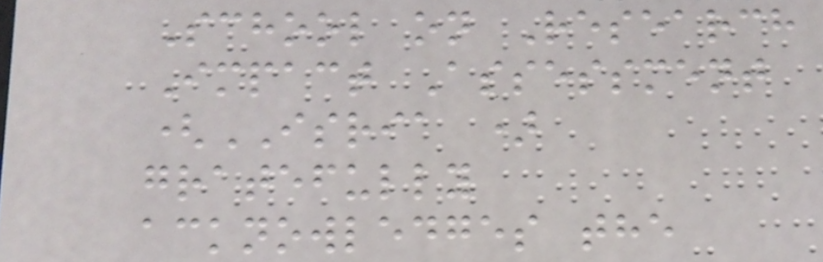School on Research
Impact Assessment
(ISRIA )
gratefully
acknowledges the
